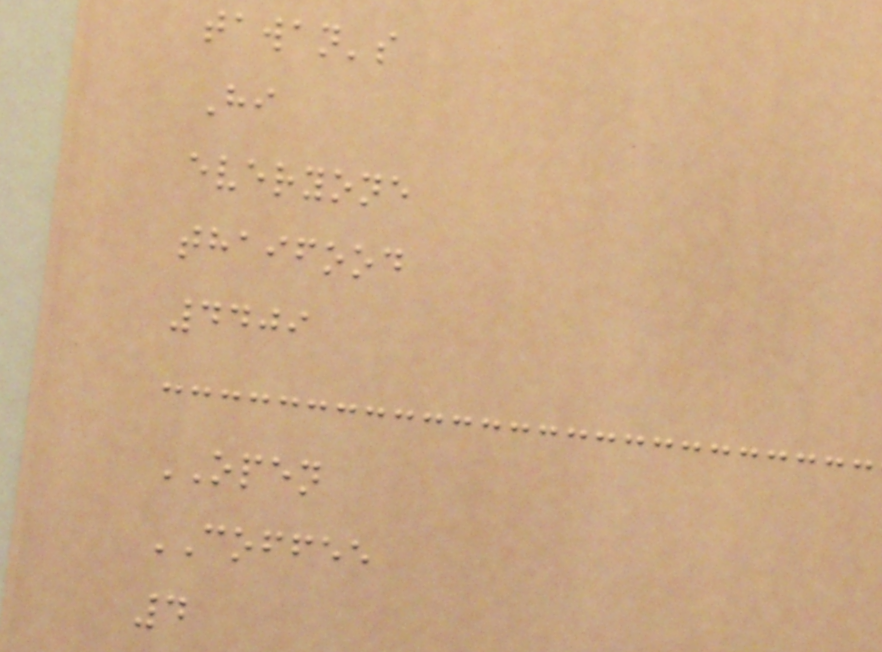tawan's
Hi
everyone
thaifood
4409
OPEN
COFFEE
4
